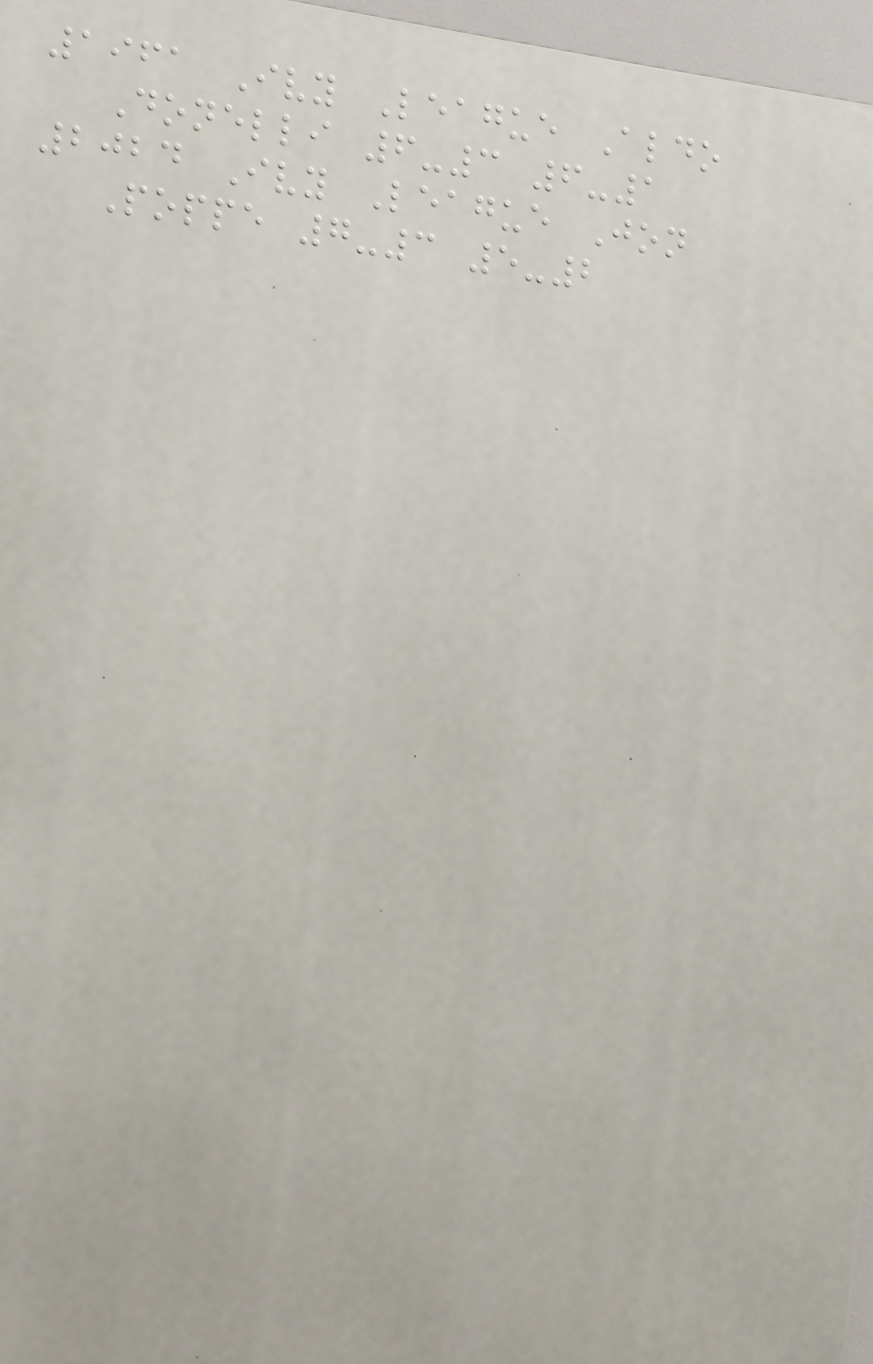1961 Ivy League Aldo
Donelli 6-3 6-1
2024 Ivy League Jon
Poppe 7-3 5-2
